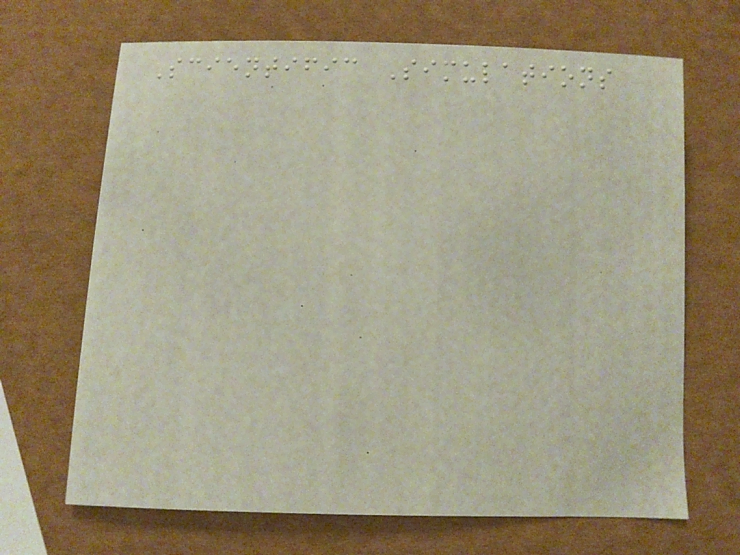Scientific Simulations
